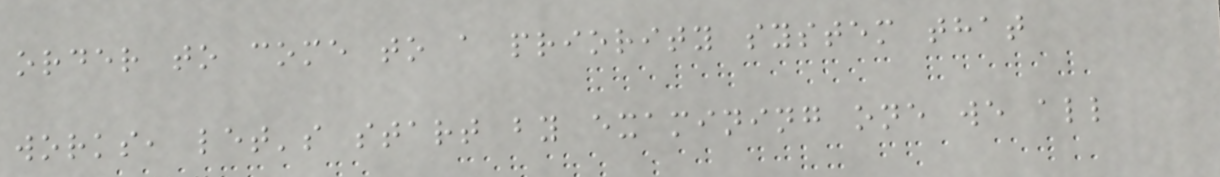order to come to a priority system that
works, let's start by examining one we all
